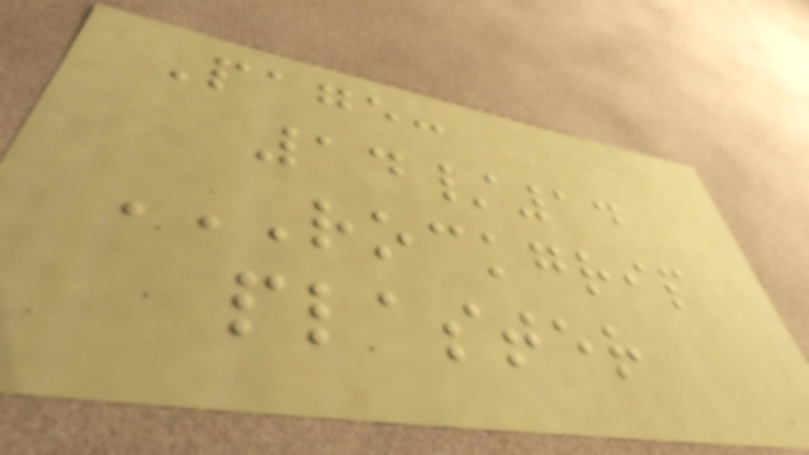Page:
14/14
ROCKGRIP
PLASTER
